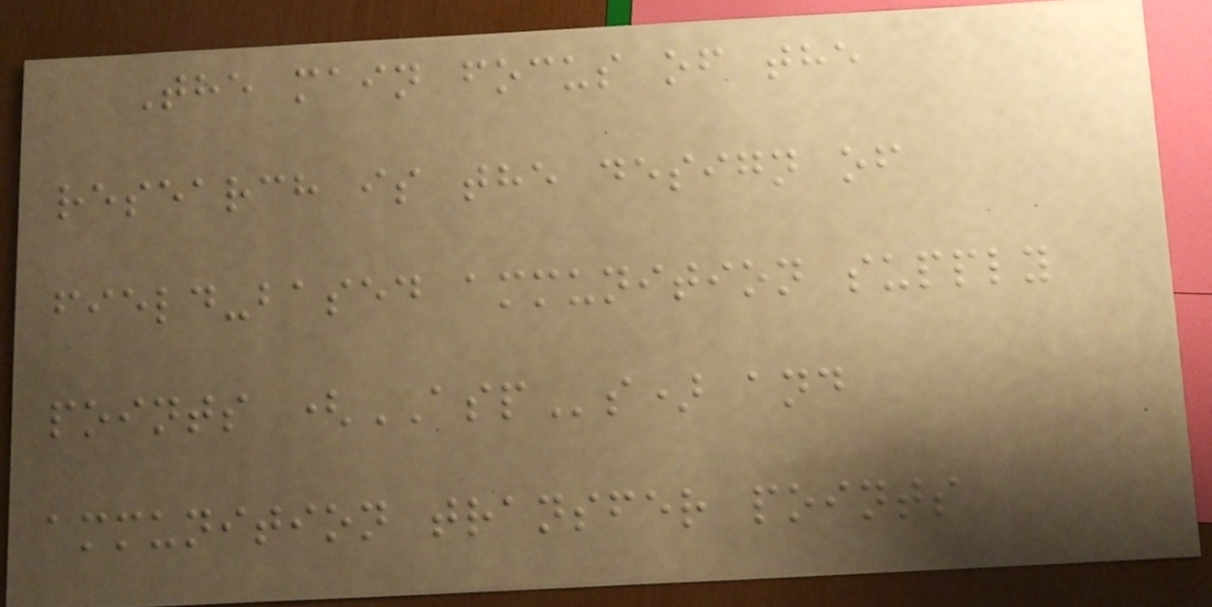The main focus of the
research is the design of
field-based ammunition supply
points (ASPs) and
ammunition transfer points
